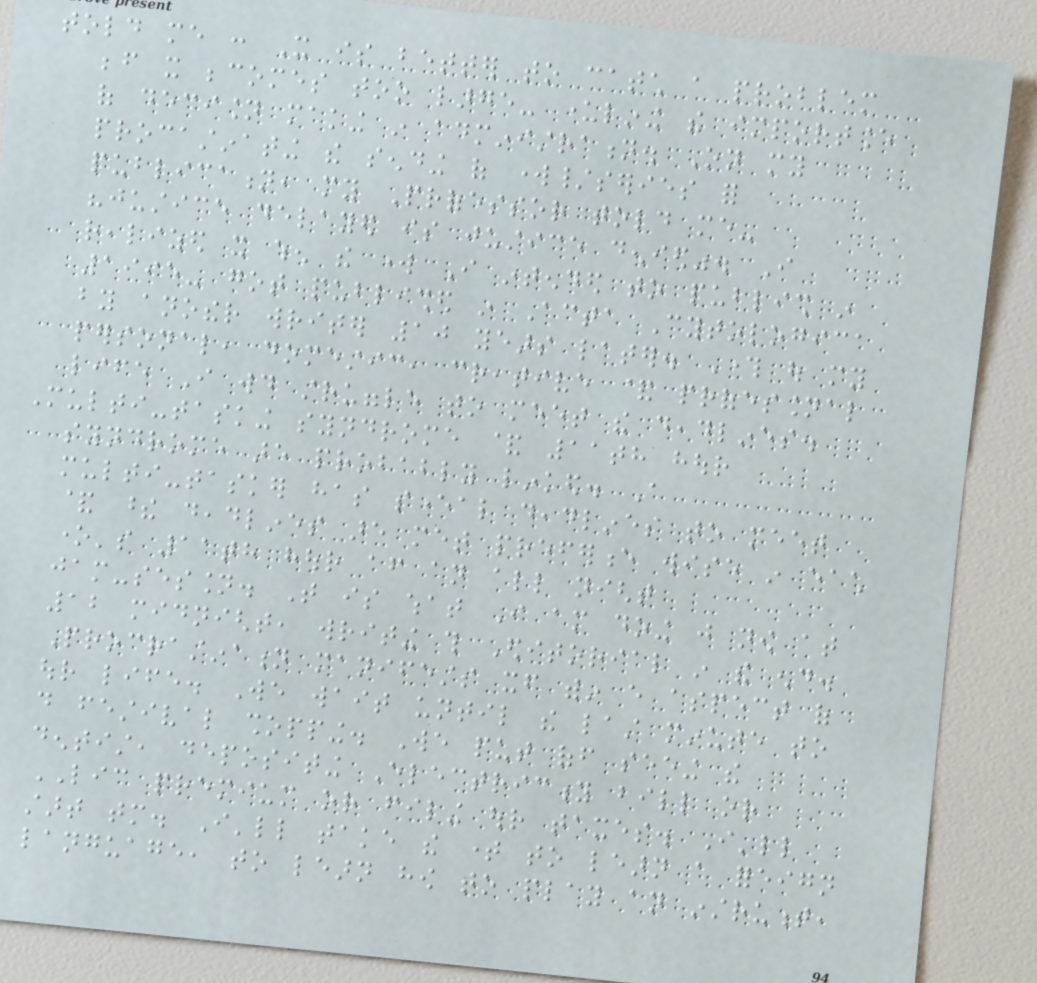told me : It is better to catch a problem
before it becomes too large- underlining the importance
of decision making in administration. On my
procastinating the sending of work/series for
publication, my Professor told me-
"justice delayed is justice denied". I
realized it when the work I intended to publish in
1995- got published in Acta Cytologica
by another writer 10 years later. Through out my
personal, domestic, creative & professional
life I would struggle to meet the deadlines.
Multi-tasking syndrome & 11th hour
syndrome are probably linked. A
multi-tasker has several deadlines to meet
& these deadlines are met preference wise in each
one's 11th hour after an all night
jam-session. That is what I am doing just now at
12 midnight, writing this Editorial in the end.
Procrastination manifests itself within every aspect of
our life. We wait until the last minute to
do festival shopping. We put off seeing the
dentist, depositing Electricity bill or
LIC premium or filing our taxes. I'll
start tomorrow. I'll take the time to learn a foreign
language, to learn how to play an instrument,
